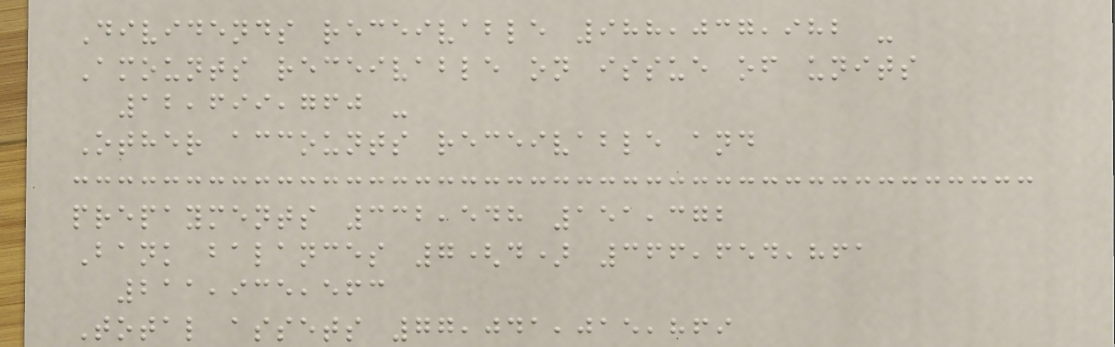Dividends receivable 988,037,982 -
Amounts receivable on issue of units
12,699,760 -
Other accounts receivable and
prepayments 332,548 151,372
Bank balances 7(d) 366,654,861
211,935,563
Total assets 77,041,015,869
